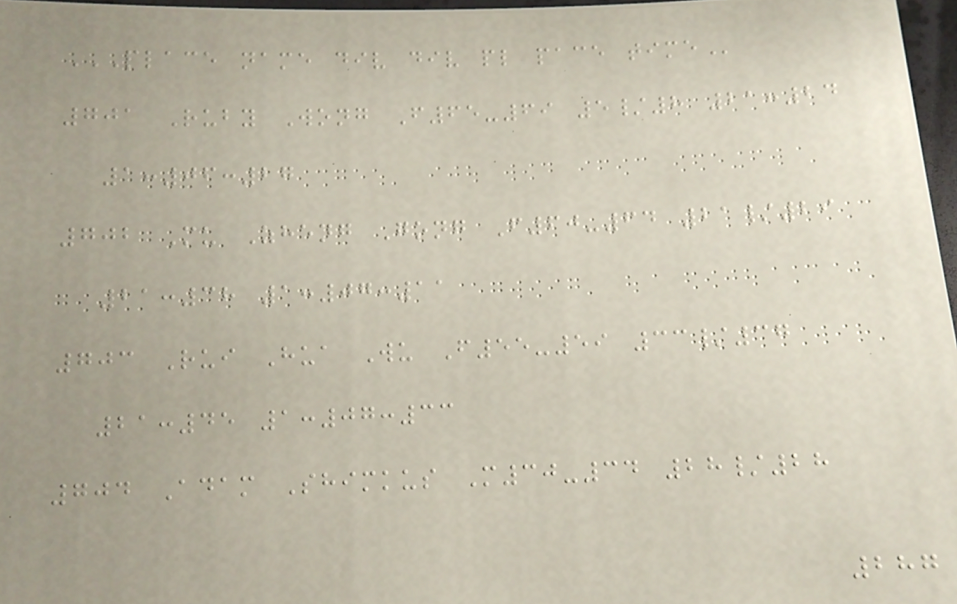PLACE NAME DIV DIV PL PACE TIME
701 Ruby Wong F65-69 5/8 21:24
1:06:27
702 Mu Zheng Gong F60-64 21/29
21:38 1:07:11
703 Rui Hua Wu F55-59 33/37
21:45 1:07:33
704 Adam Shimkus M30-34 28/28
287
